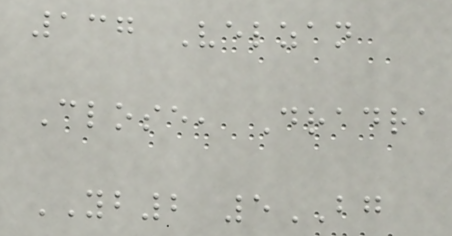137 Velzan
Close, Dradra
YB2 5BG
